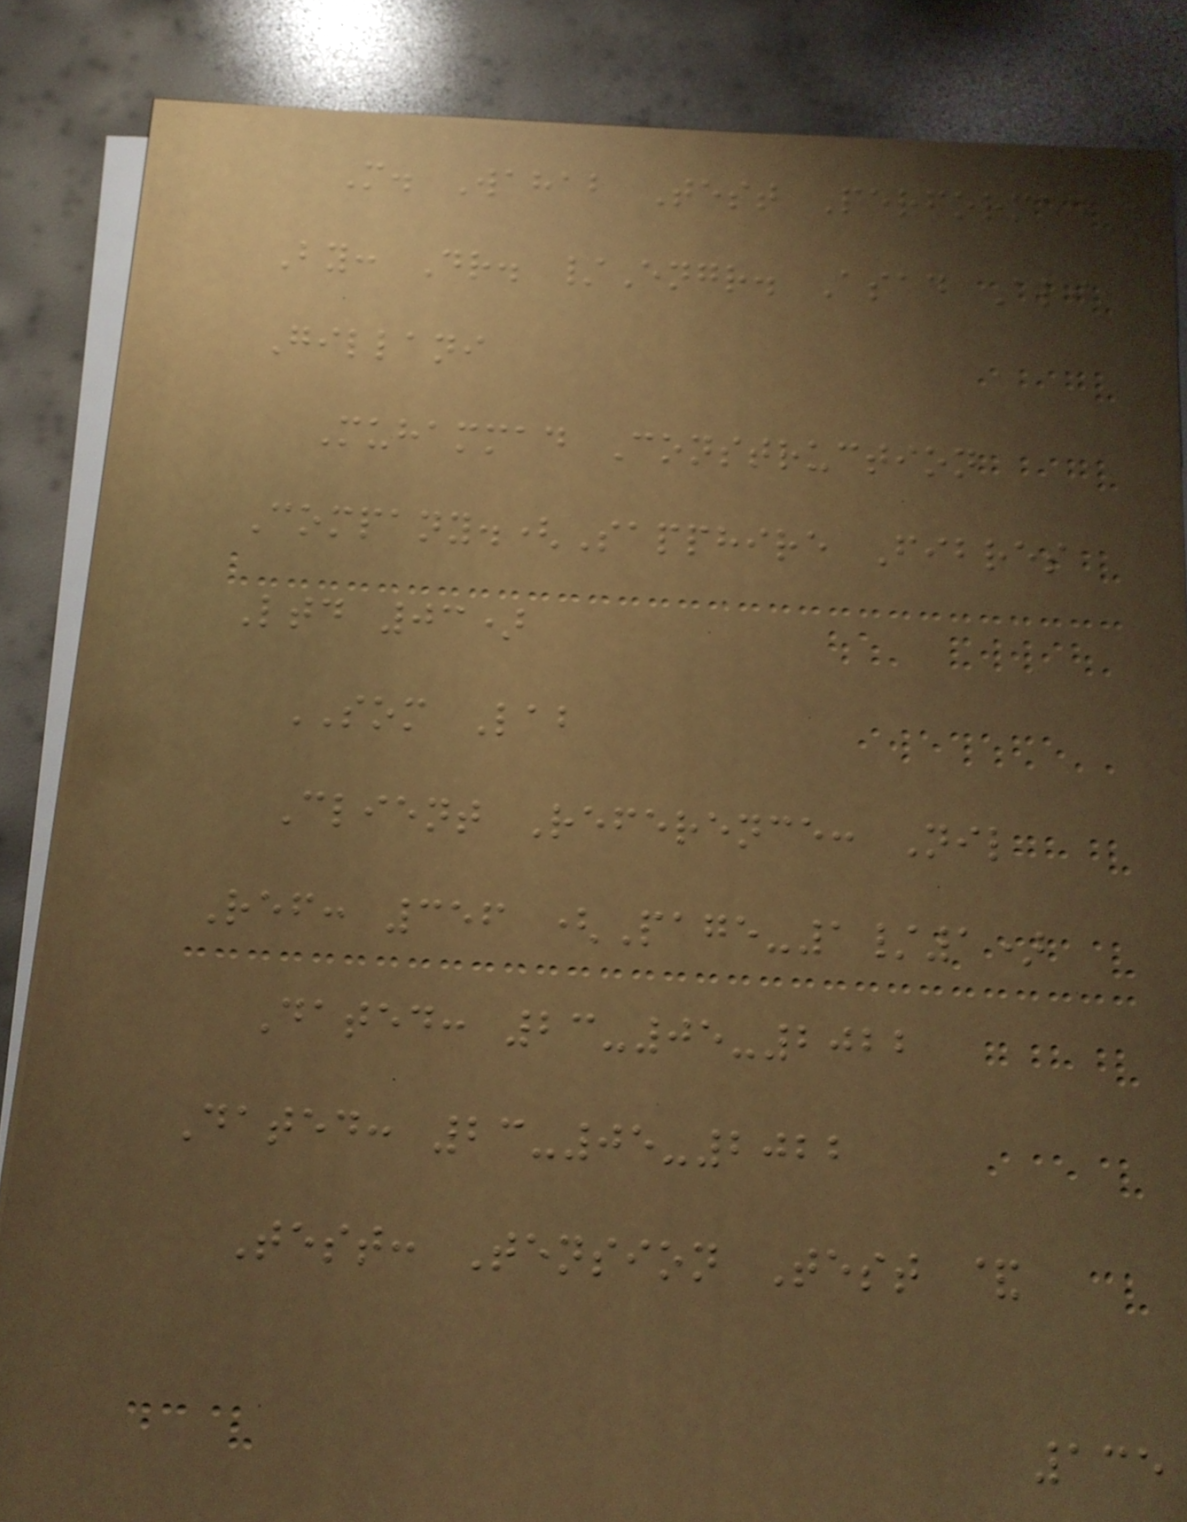M. Wahab Test Performed
By: Dr. /Engr. Asad Ali
Gillani
Muhammad Construction
Company.(Sapphire Fibres
Ltd 03)
SOM Lab
Client Reference: Nil
Ref: 356 (Page-1/1)
Dated: 23-05-2022
Dated: 23-05-2022
Test: Tension Test &
135
